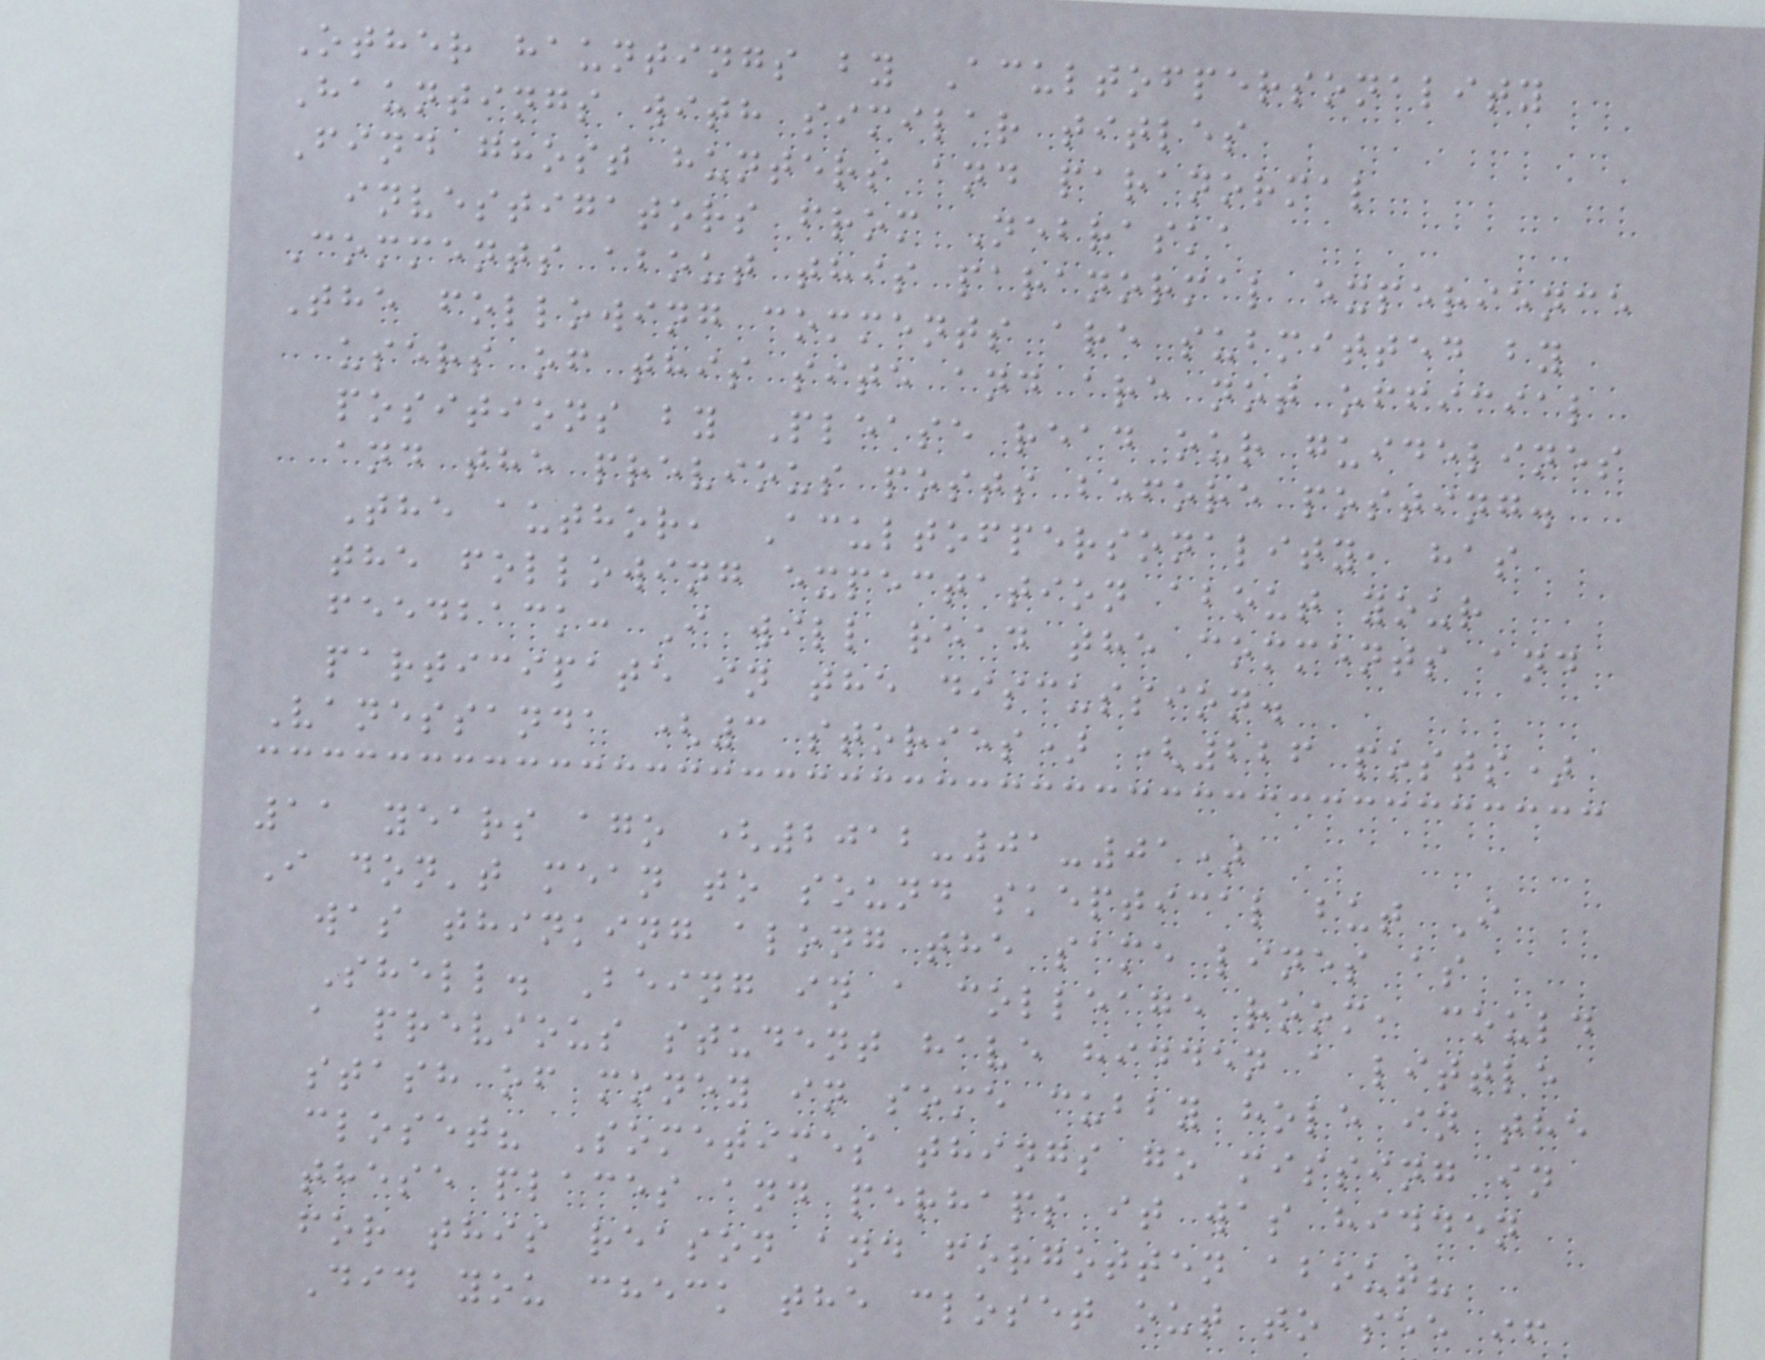Other hauntings by Acultofpersonality
Hauntings with similar titles
Find ghost hunters and paranormal
investigators from Nebraska
Comments about this paranormal experience
The following comments are submitted by
users of this site and are not official
positions by Please read our guidelines
and the previous posts before posting.
The author, Acultofpersonality, has
the following expectation about your
feedback: I will read the comments and
participate in the discussion.
Vanessanda (3 stories) (226 posts)
11 years ago (2012-01-01)
I don't mean to sound skeptical but I
was thinking along the same lines as
Shell. Being in a colleage room, could
a previous student have hidden a little
stash of money in some cubby hole in the
closet? Sometimes things go missing in
these places and perhaps it was hidden
for this reason and forgotten about?
Did you check the closet out to see if
